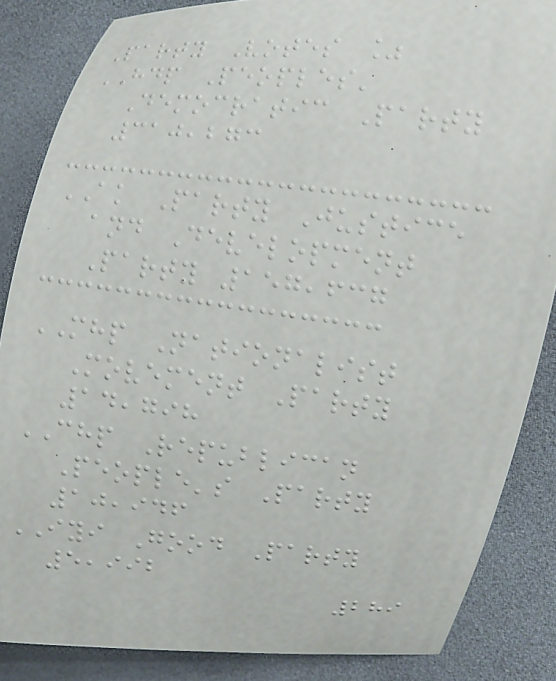Party Votes %
HDP Peoples'
Democratic Party
310,273
AK Party Justice
and Development
Party 157,637
MHP Nationalist
Movement Party
14,798
CHP Republican
People's Party
10,946
IYI Good Party
5,992
289
